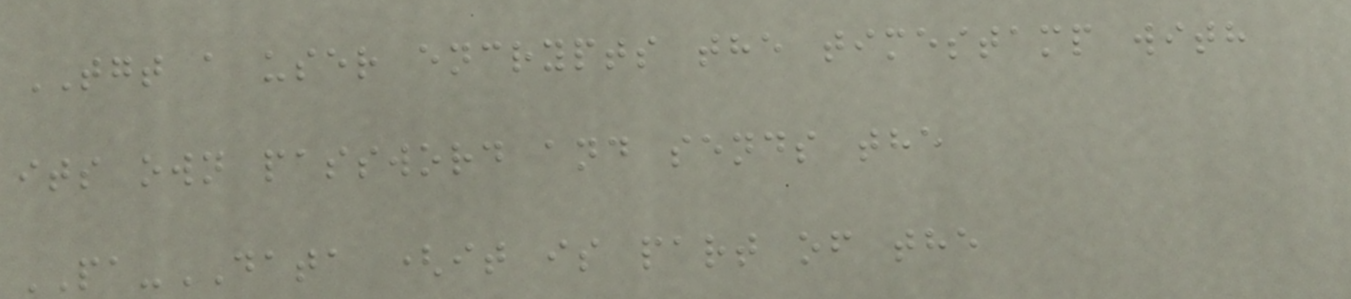TGT a user encrypts the timestamp with
its own password and sends the
PA-DATA (it is part of the
